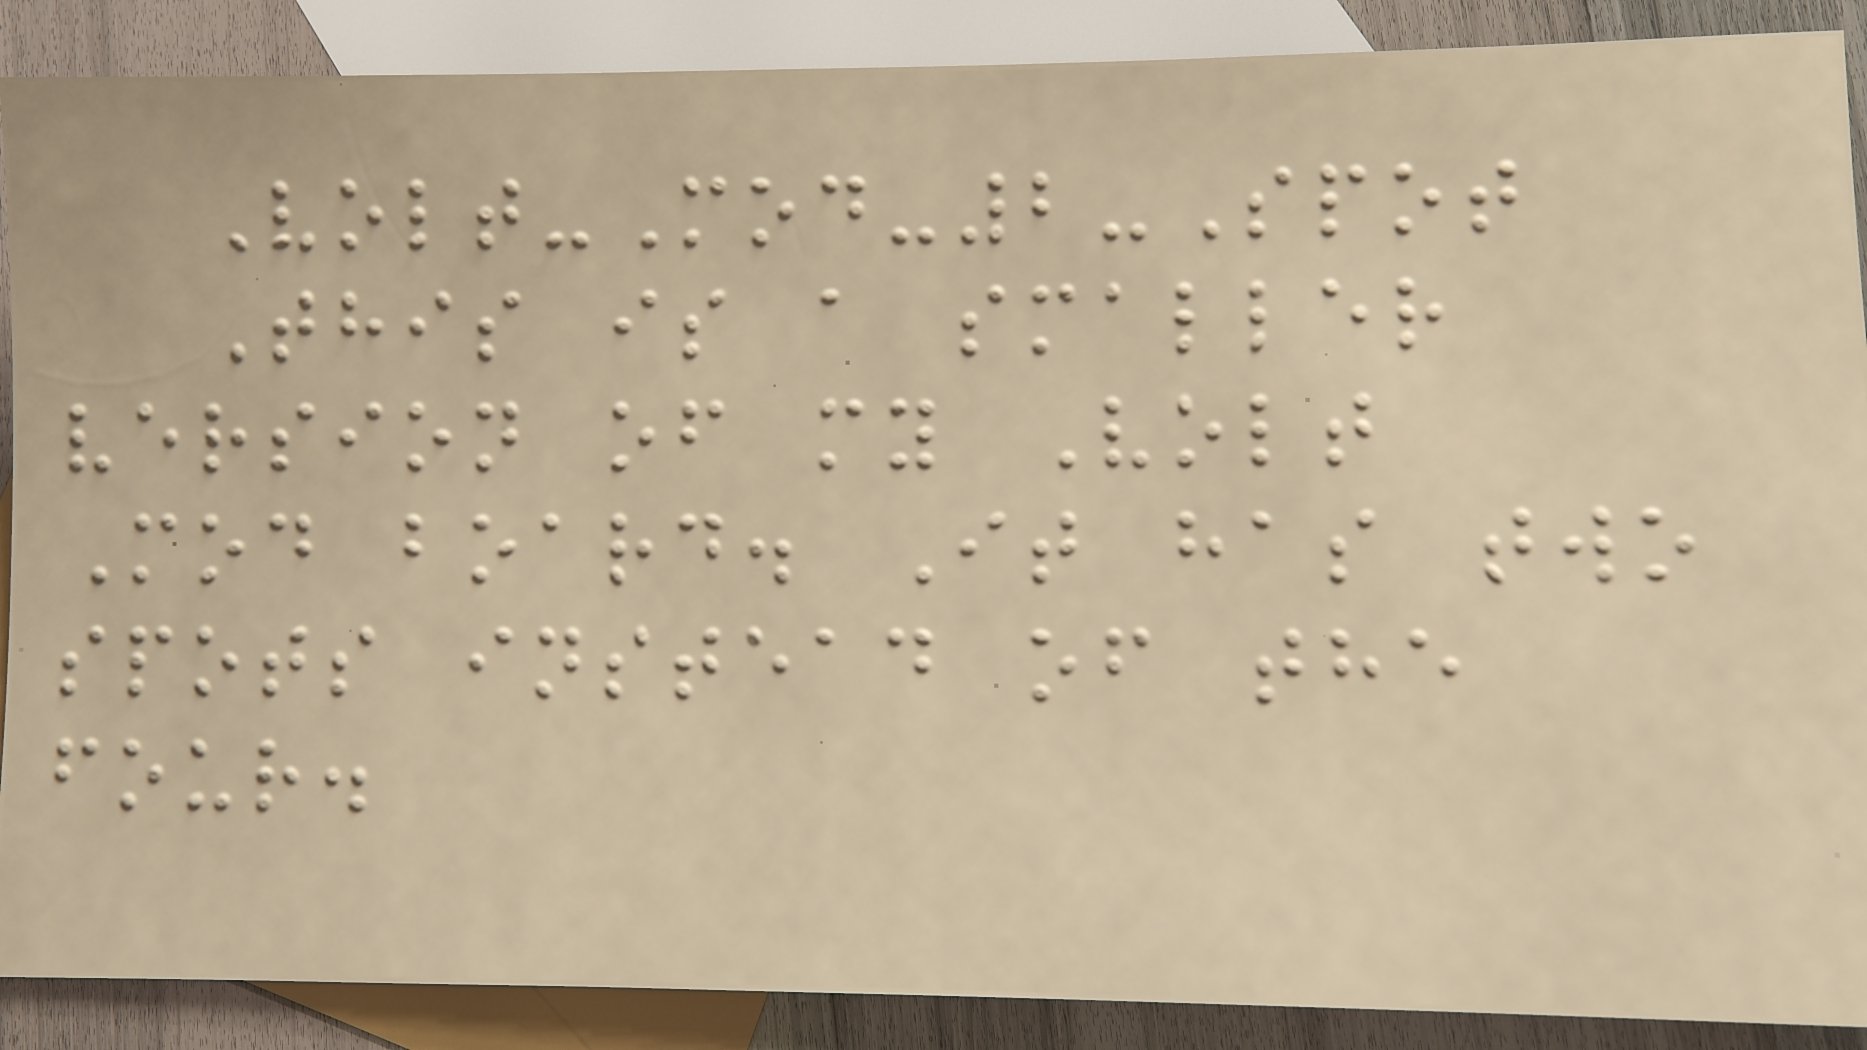Volt-Mod-2-Spot
This is a smaller
version of my Volt
Mod board. It has two
spots instead of the
four.
